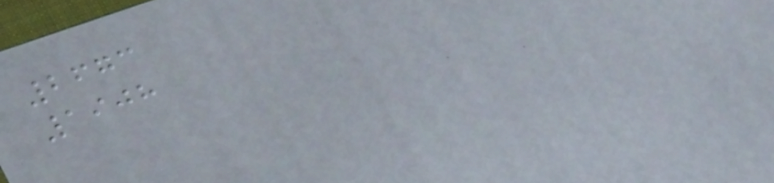2673
1908
